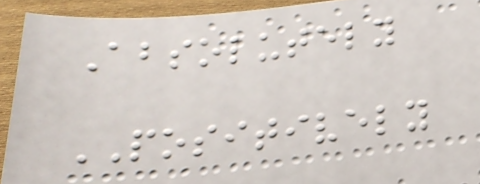Absolutely
POSITIVELY
